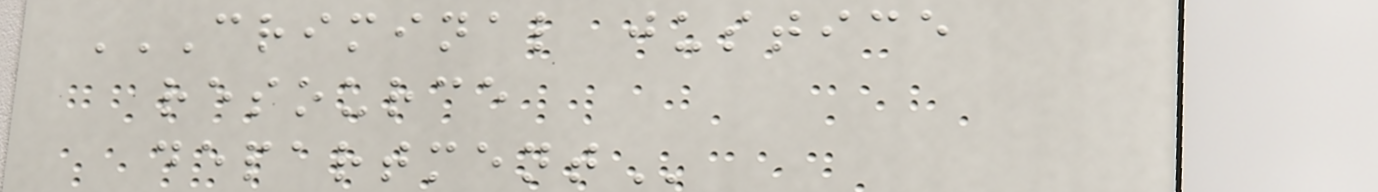CRIMINAL JUSTICE
RESOURCE
DEPARTMENT
